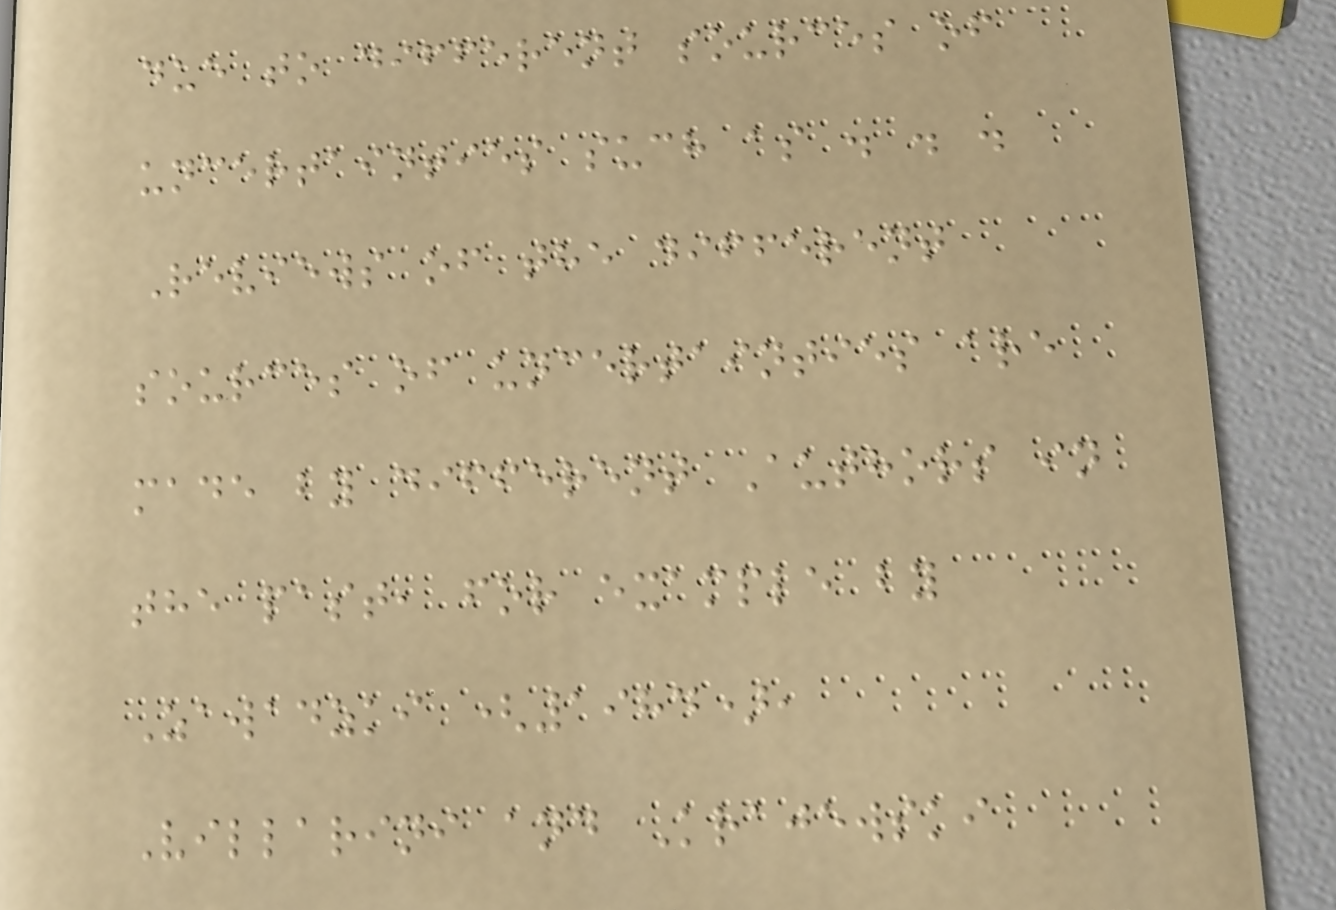due to different sources of
uncertainties such as . . .
Reviews of the different
sources of uncertainties are
made by different Authors in
the past, for example by
Zawadzki (1984),
Villarini and Krajewski
